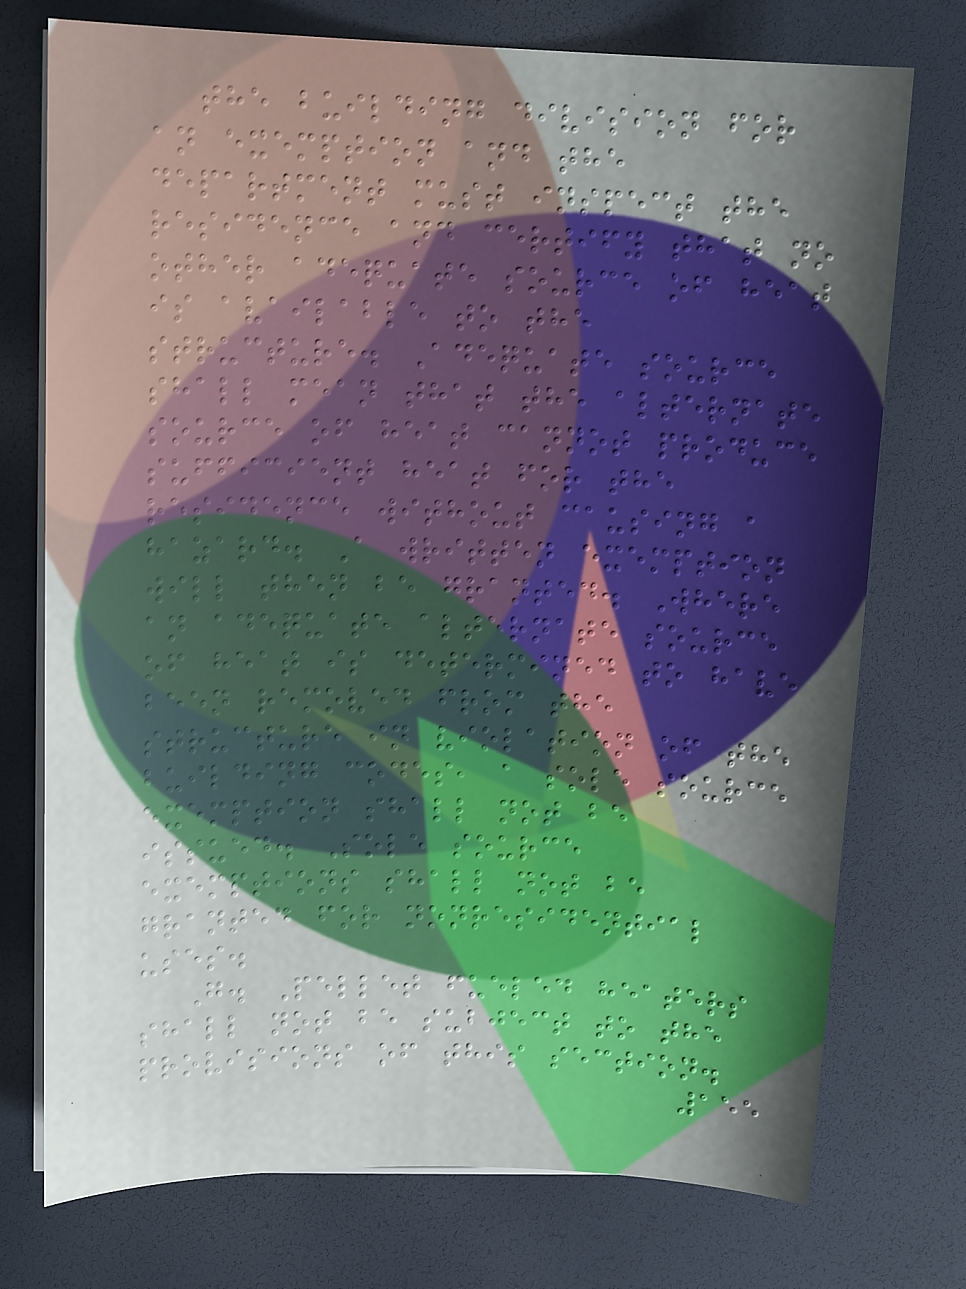the building division for
an exemption and the
department must inspect the
residence and certify that no
other adequate source of heat
is available to the
structure. Adequate source
shall mean that the alternate
source of heat cannot produce
sufficient heat for the
residence without causing a
hazard. A written exemption
will then be granted. Where
an adequate alternate source
of heat is determined to have
been removed from the
structure in violation of the
building codes, a sole source
exemption shall not be
issued. Sole source
exemptions shall not be
granted for nonresidential
uses.
G. Pellet fueled heaters
shall not be subject to the
provisions of this section.
155
